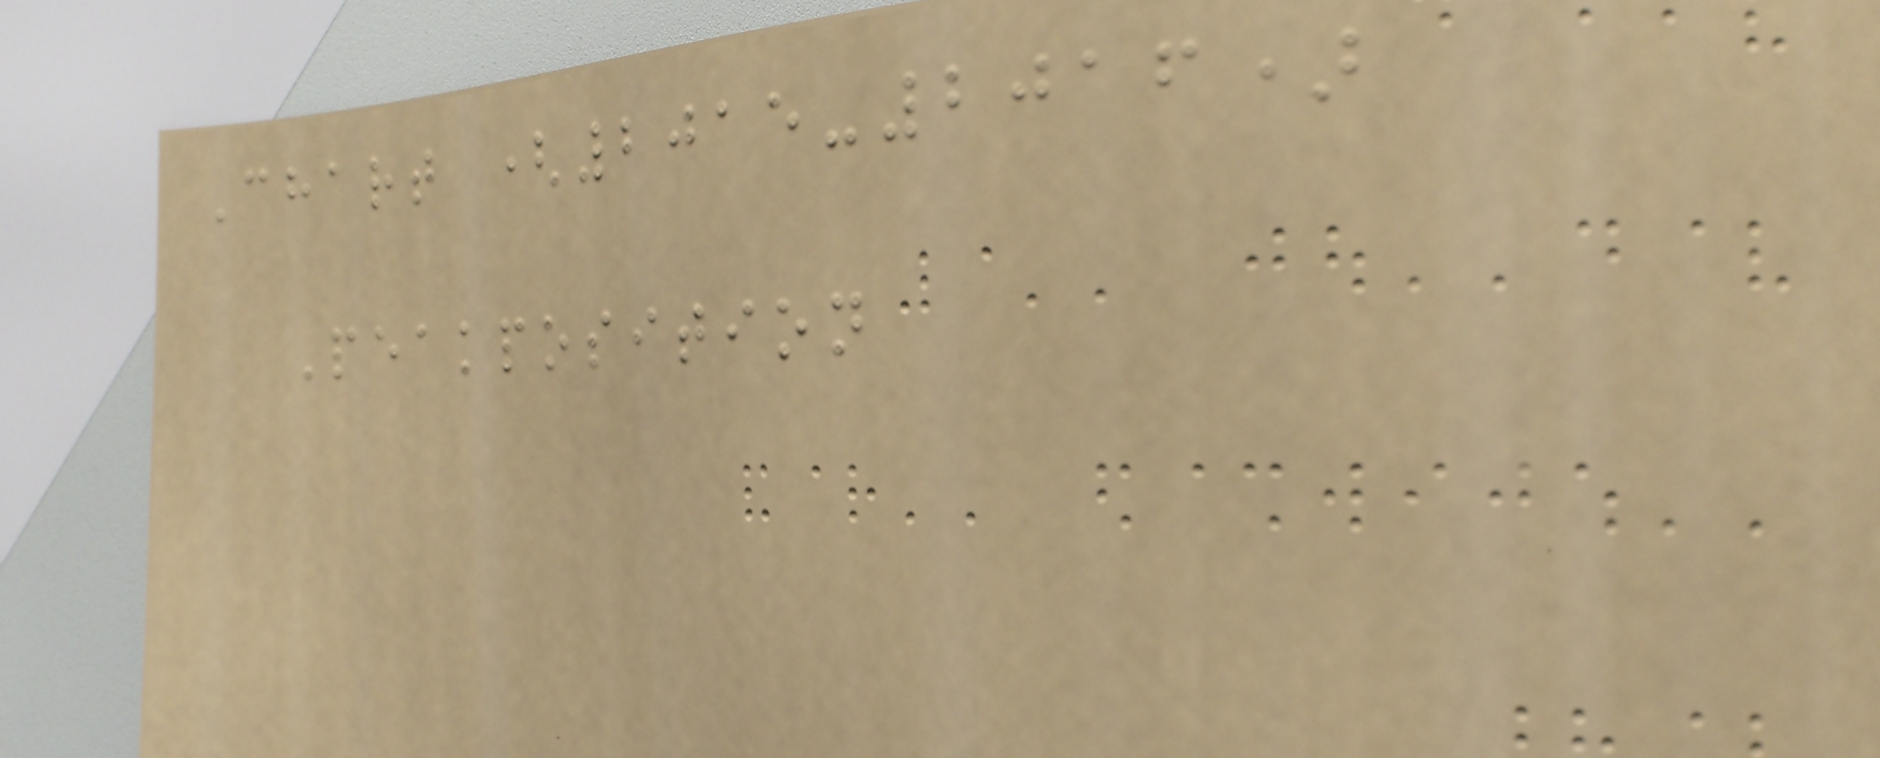Chart (2015-2016)
Peakposition
